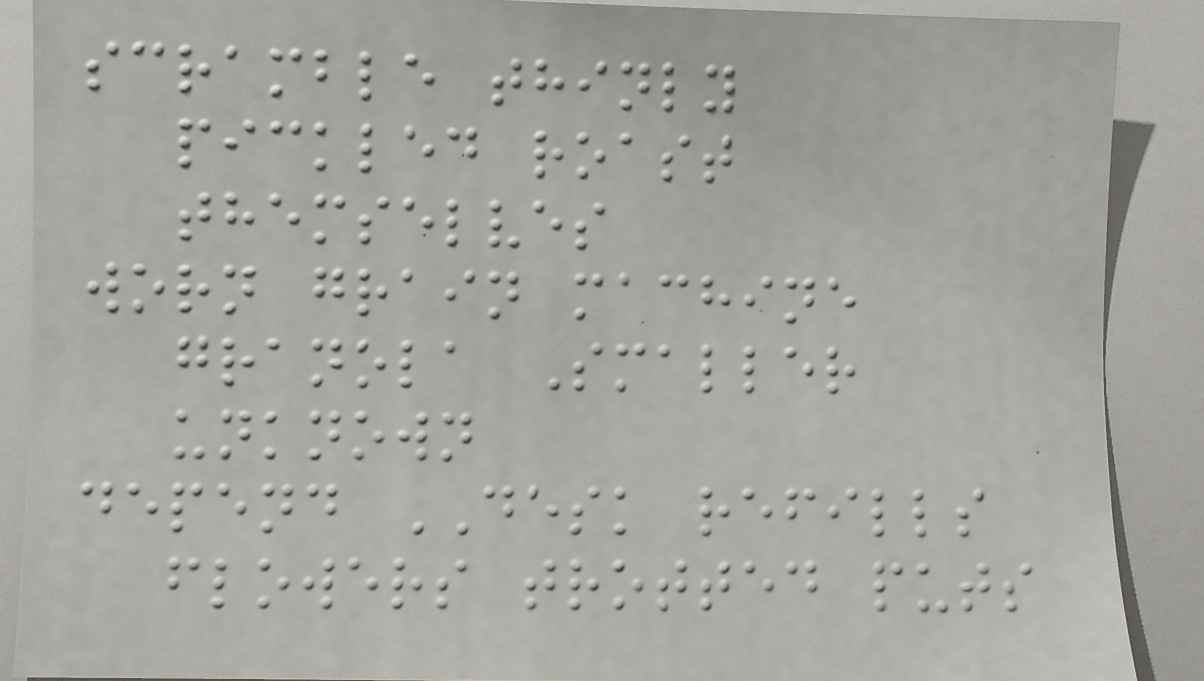scramble thinly
pickled roast
themselves
worn grain machine
granola Smaller
unknown
depend DESK refills
flowers trotted puts
